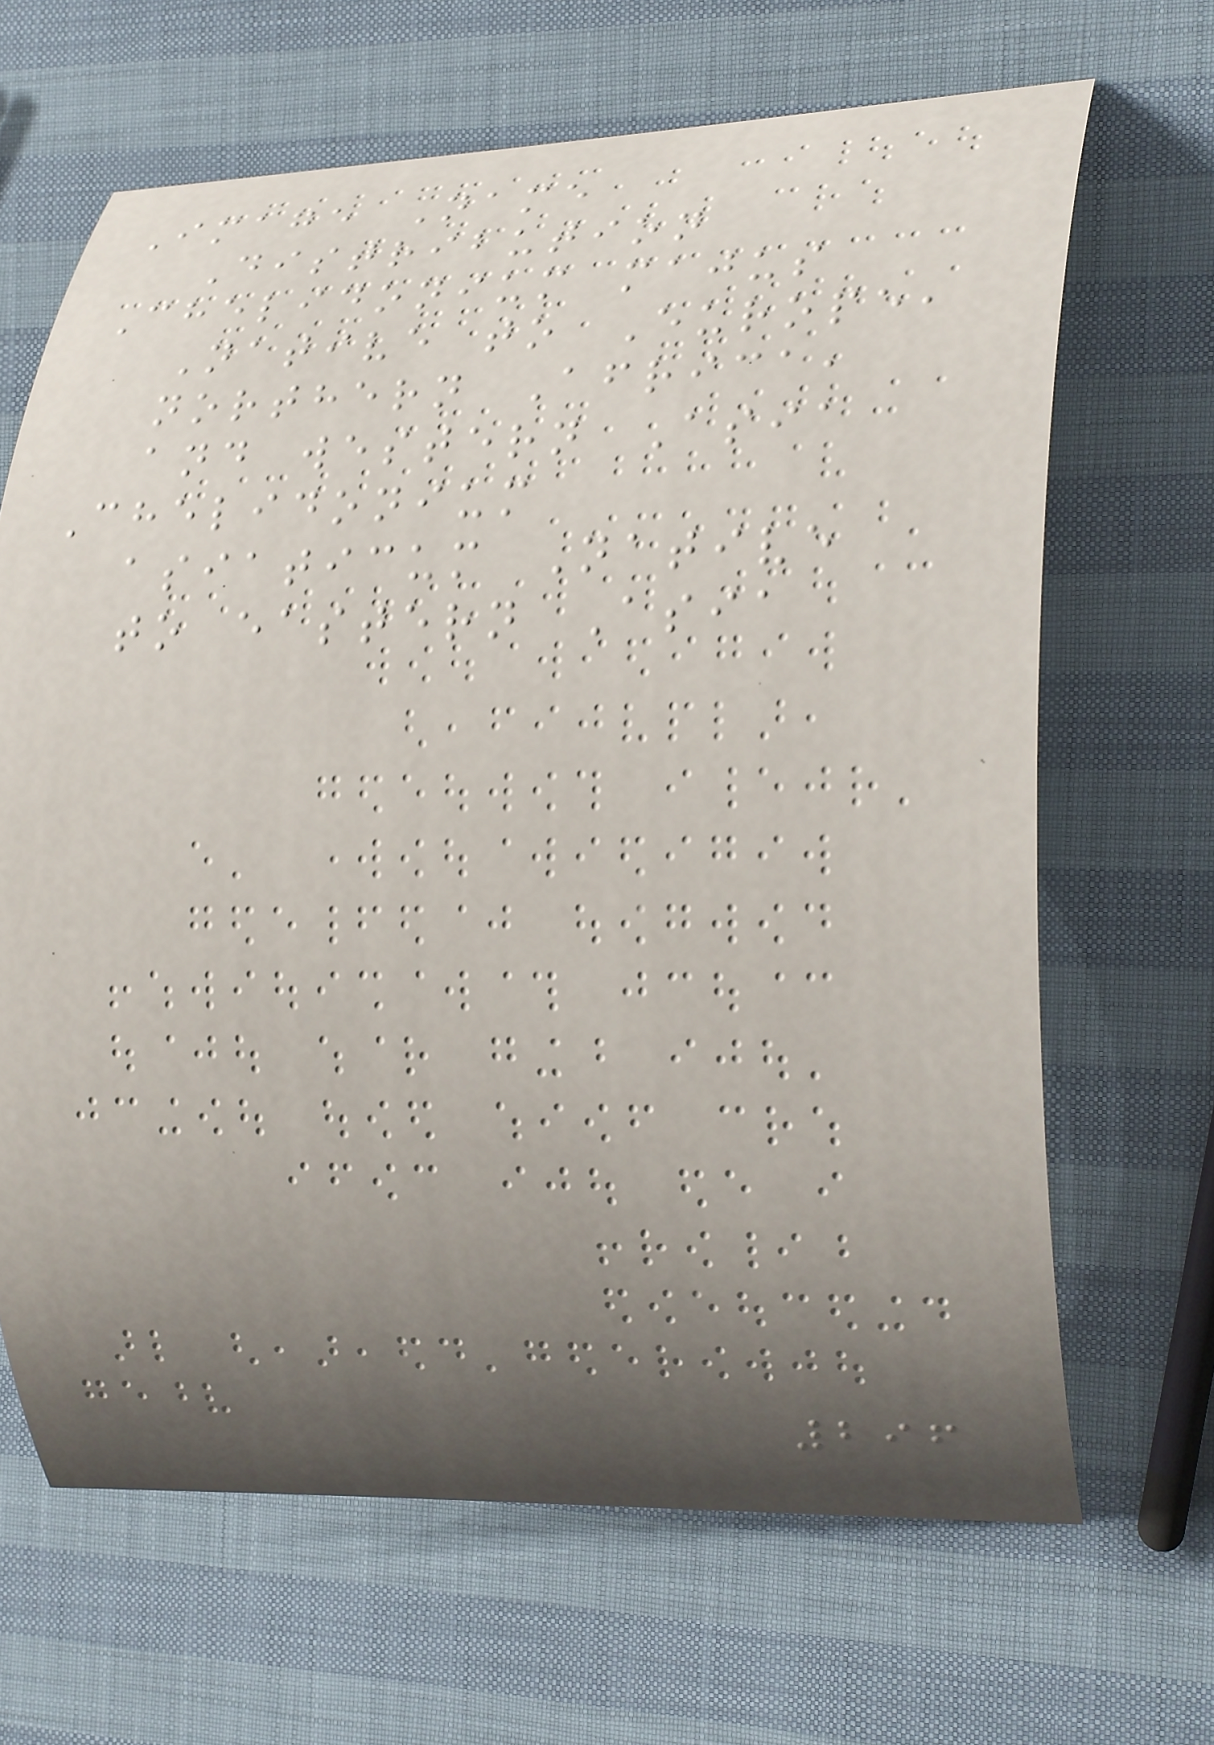Image Name
Distribution
Chelidonium majus
Native to Europe,
northern Africa,
and western Asia
Chelidonium
asiaticum Native
to eastern Asia
296
